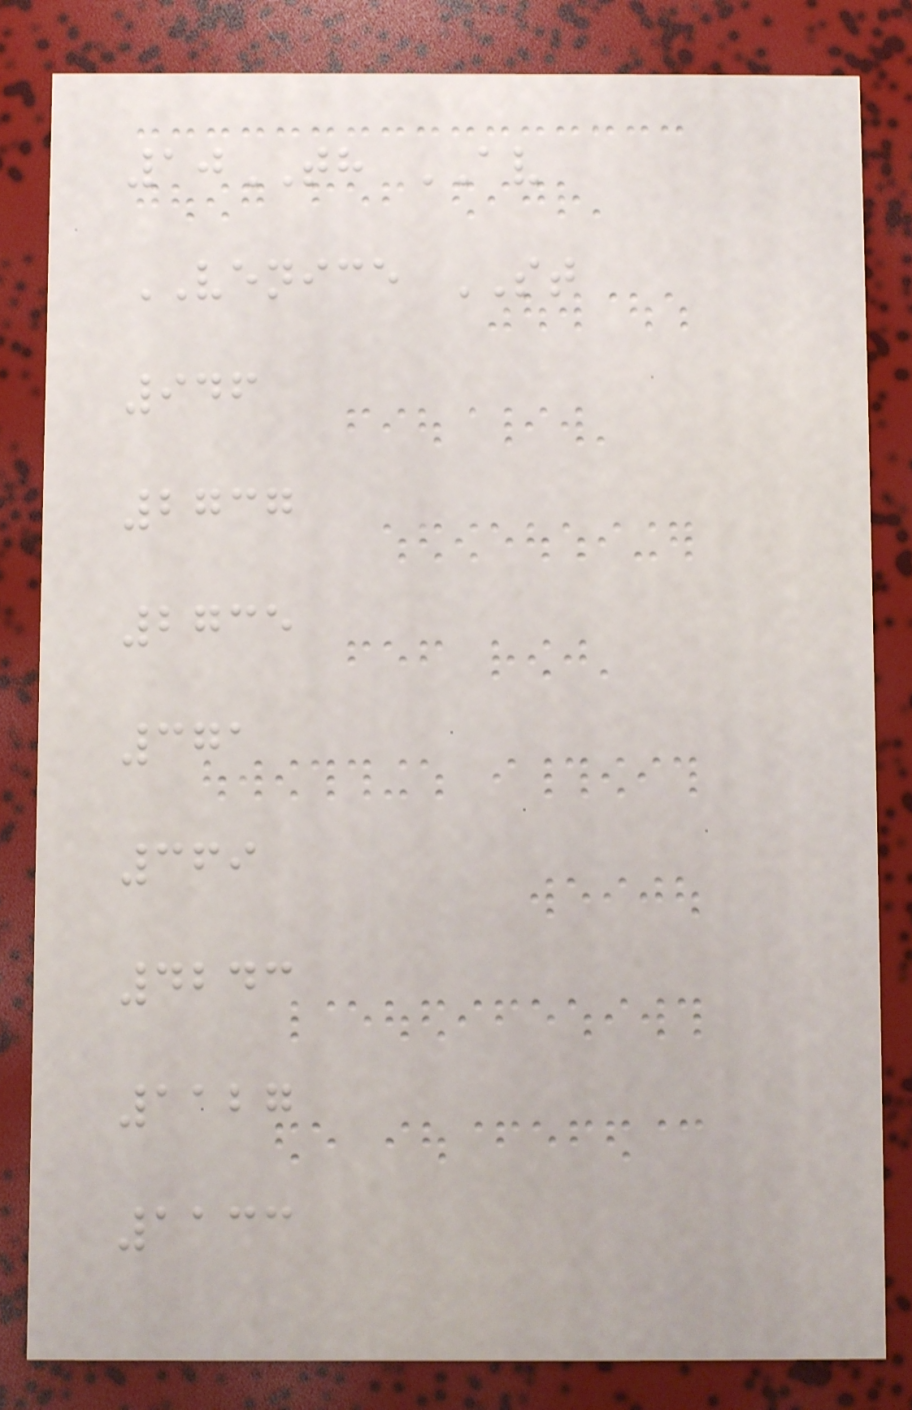10TH AV
VENICE ST
946
2737
2735
371
369
4243
1127
1133
